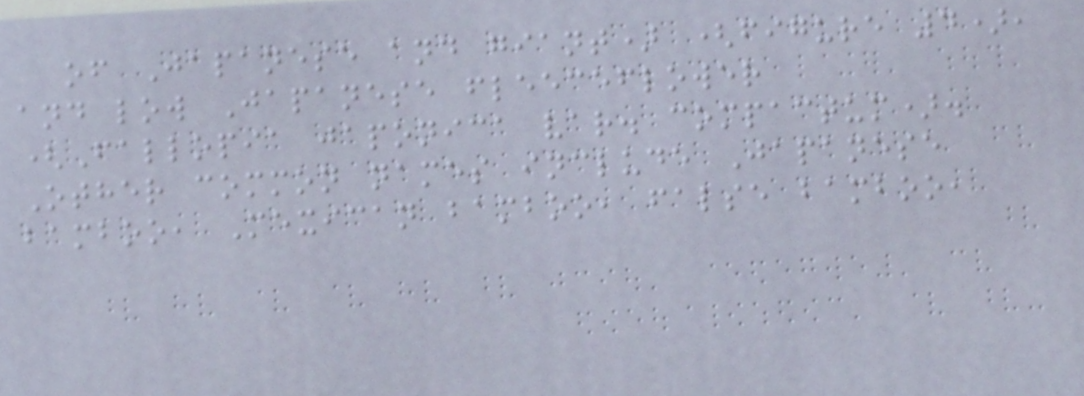of Japanese and giant) (figure 4),
and low Japanese fleeceflower
(Fallopia japonica var. compactum).
Other common names include Japanese
bamboo, Mexican bamboo, false bamboo,
